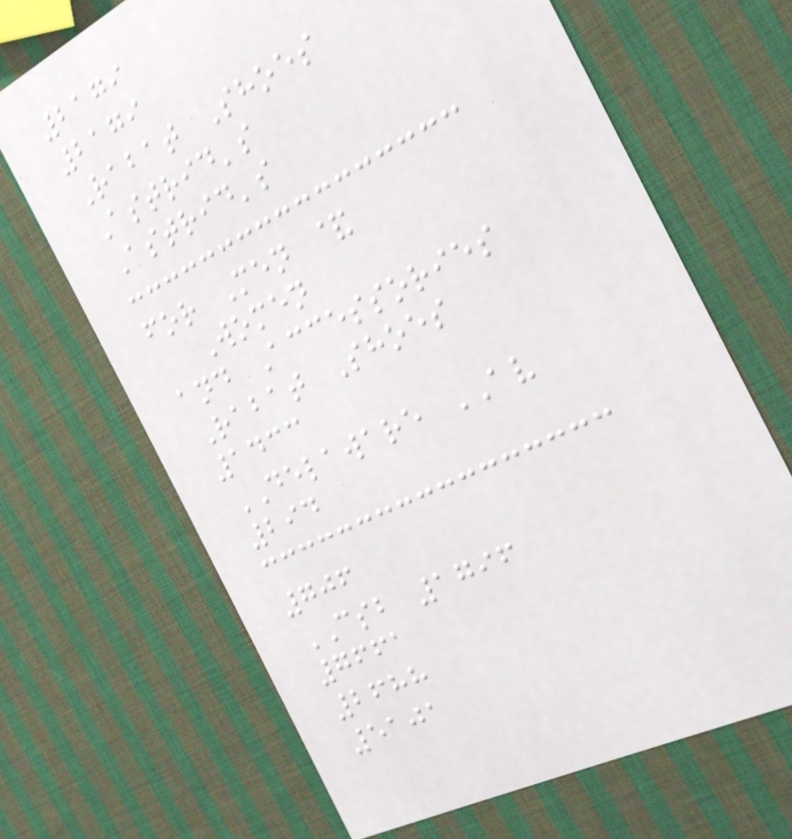2179
2179
Rabat Shoes
Astrid's
Astrid's
for Men &
Women
and Accessories
Rabat Shoes
1433
DELAWARE AV
294
706
CSB 1796
7661
2688
5101
